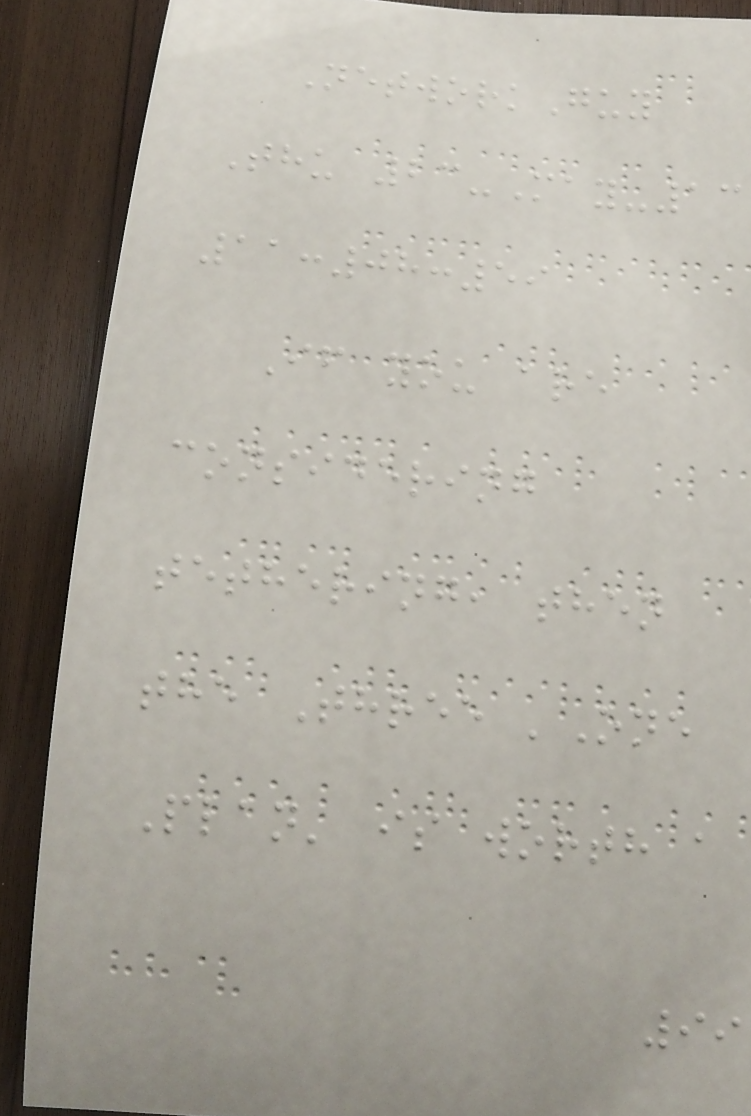NetworkGuy
Thu 23-May-13
11:08:59
If you are
considering
tethering, then
the Three 'One
Plan' is worth a
99
